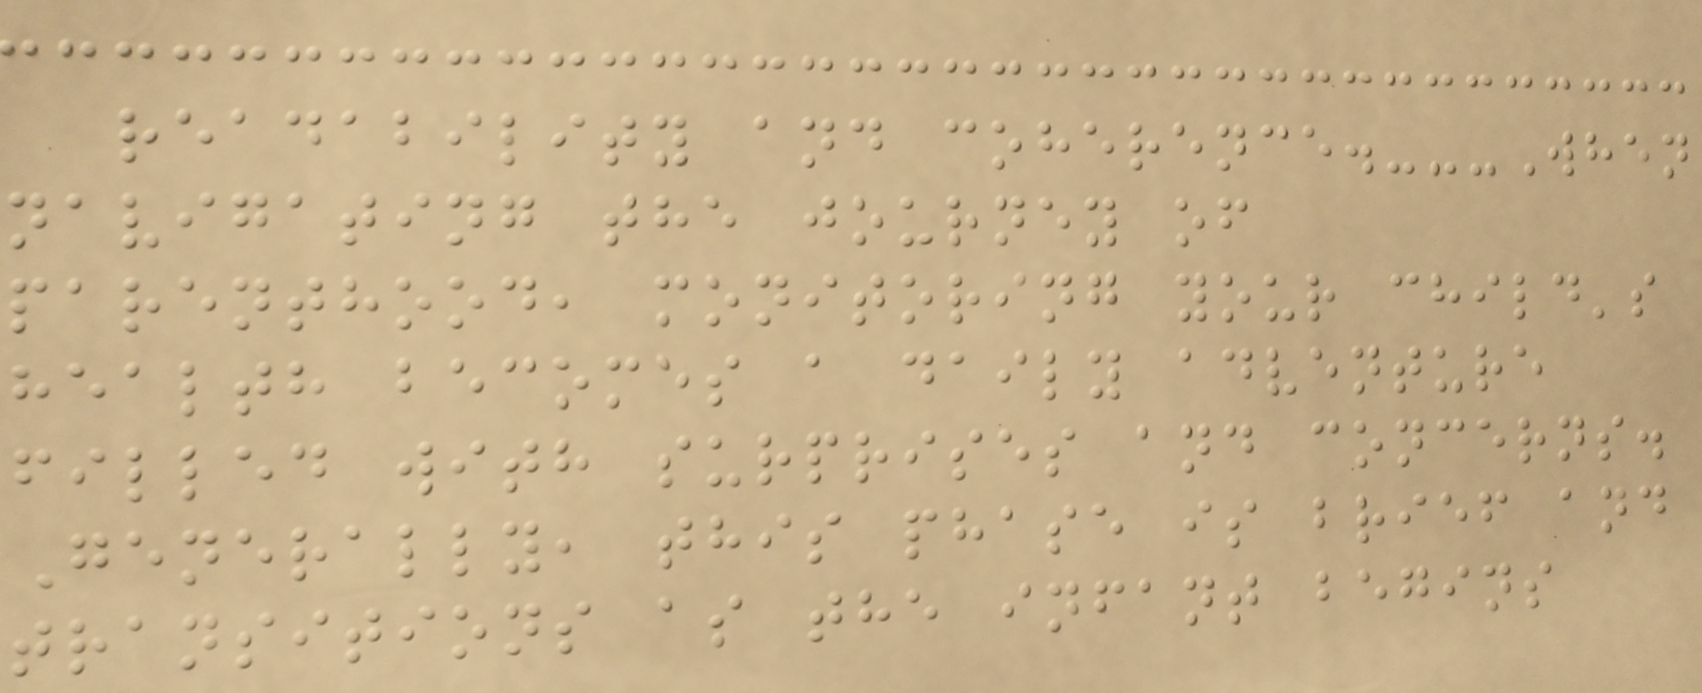readability and coherence.---When
navigating the journey of
parenthood, monitoring your child's
health becomes a daily adventure
filled with surprises and concerns.
Generally, this phase is brief and
transitions as the infant begins
